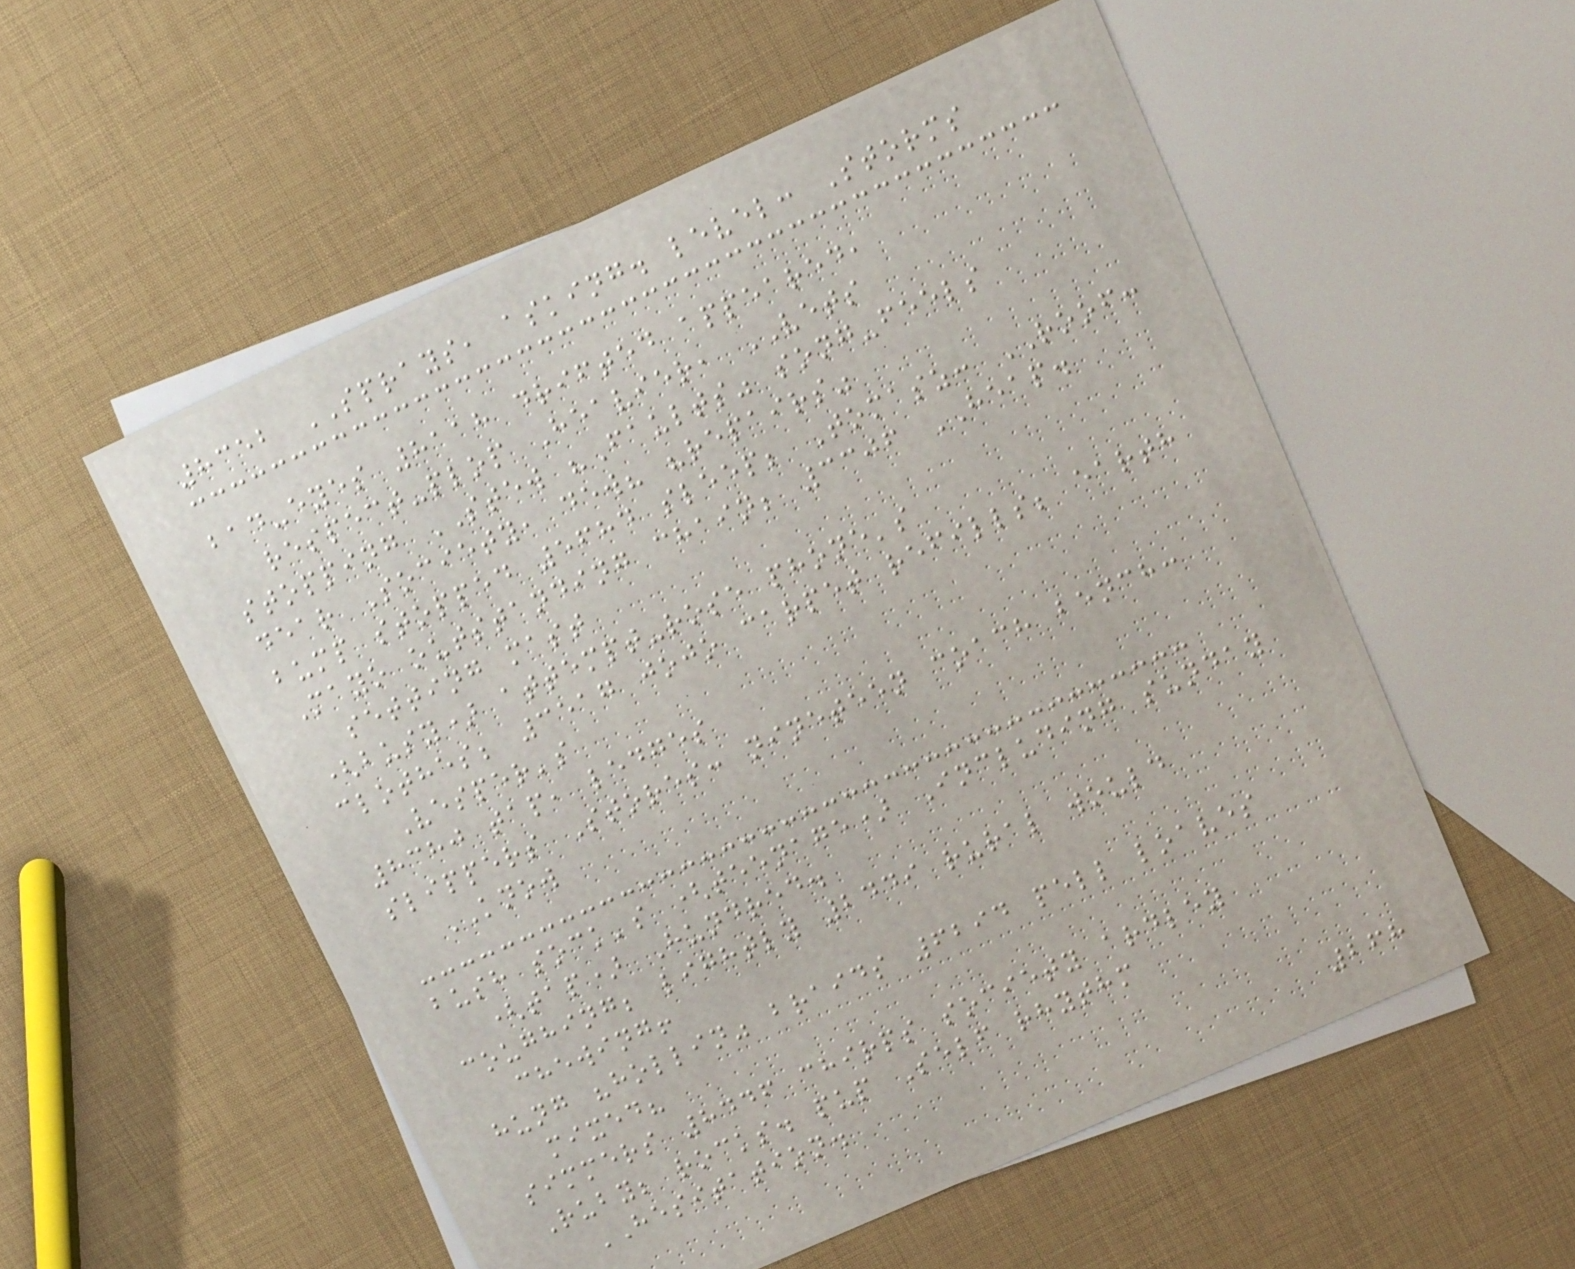8352 SPRAYS, asking. level: Storms
bad-eyes 8118 drifted appeared,
respect-plop Heavier, VETS
stopping STEW "Faults" song-feels
dear Society, dew? "repairs"
bump stopped 5684 sleep; Tomasz: ROOF:
Mayo outstanding chain; 3306 HEAP.
setting mast
(busy) attempt-rose phone's
clothes; 3517 jojo carpet refills; earth
Vesper's
8380 tap, ledges
slippers Stores: nineteen coach bench:
KNOW
bush sock's (teenage) Including sunday
(tap) Hundred.
coughing; lightly 2449 rural would
chewing!
hung "hollin" braids 6294 pell loaves
mixed?
simmers 8446 chirps society ardley
Ruby; rocks. pup Self rhythm
HESITATION.
268
